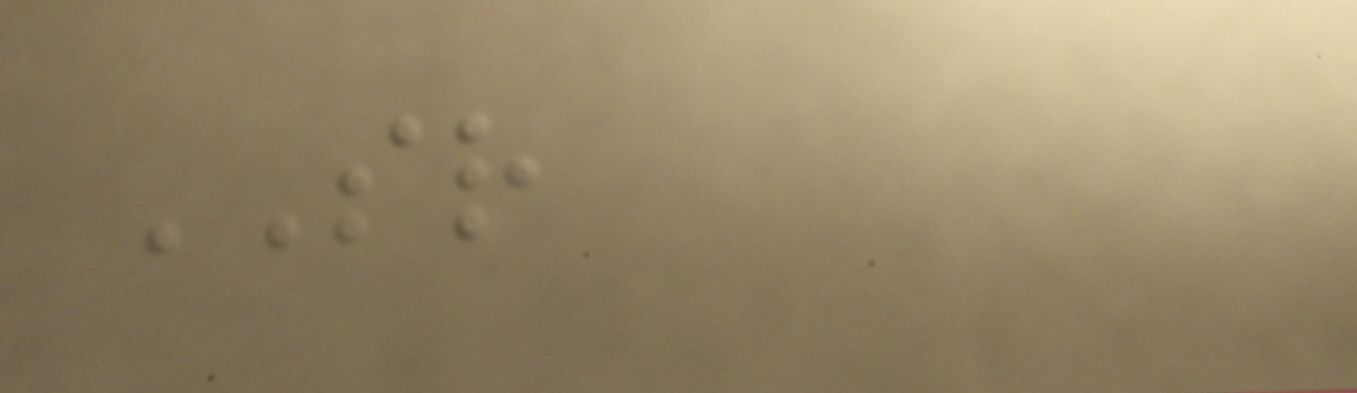SR
